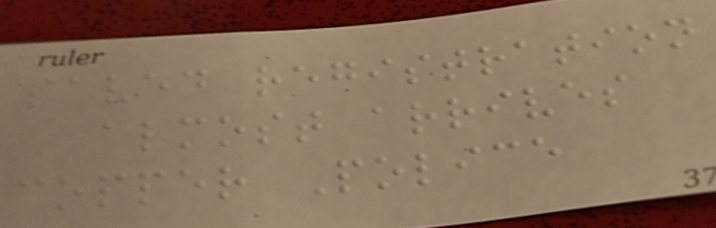saved registration
almost arrives
copper Police
